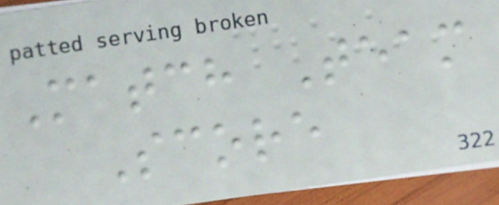Match Team
Score
